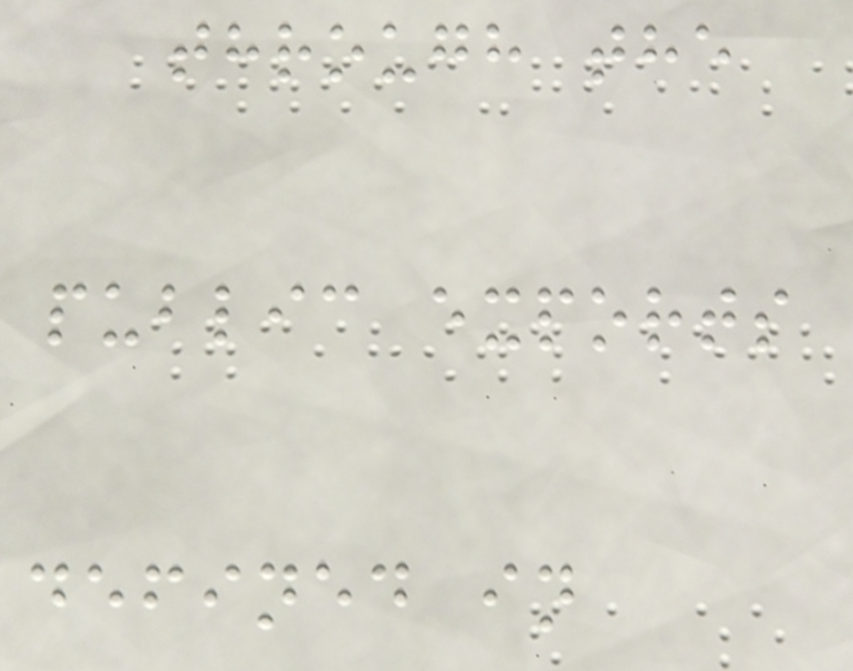through the
public exports
defined in
